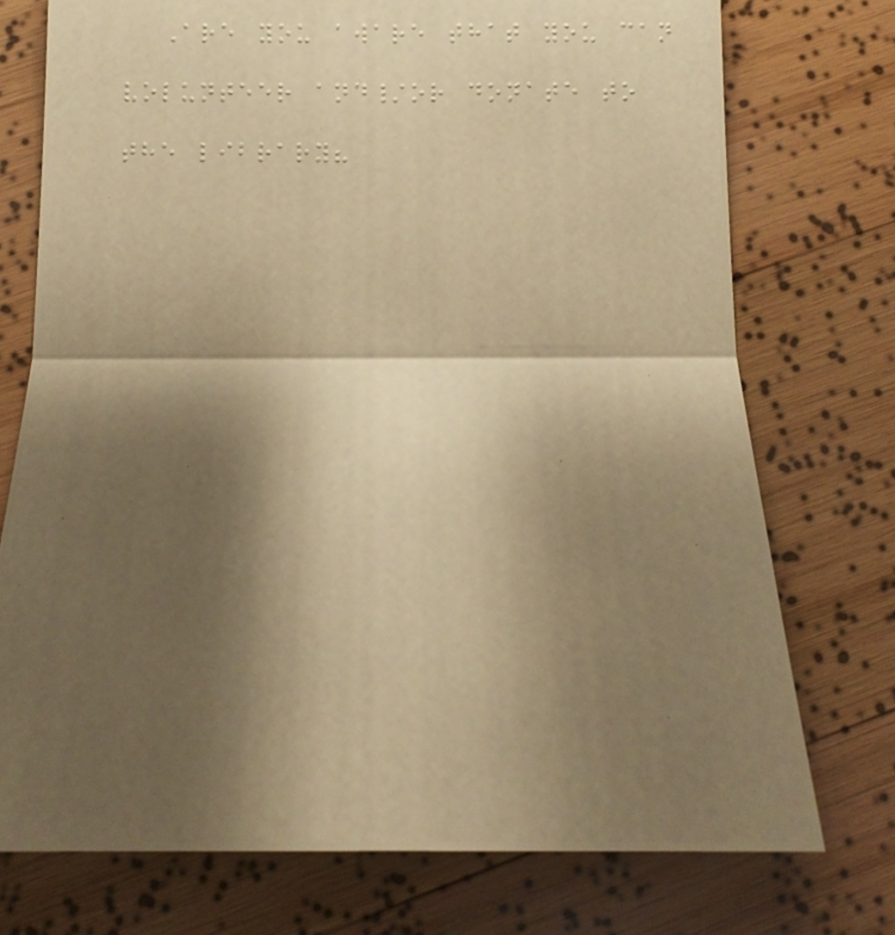Are you aware that you can
volunteer and/or donate to
the library?
